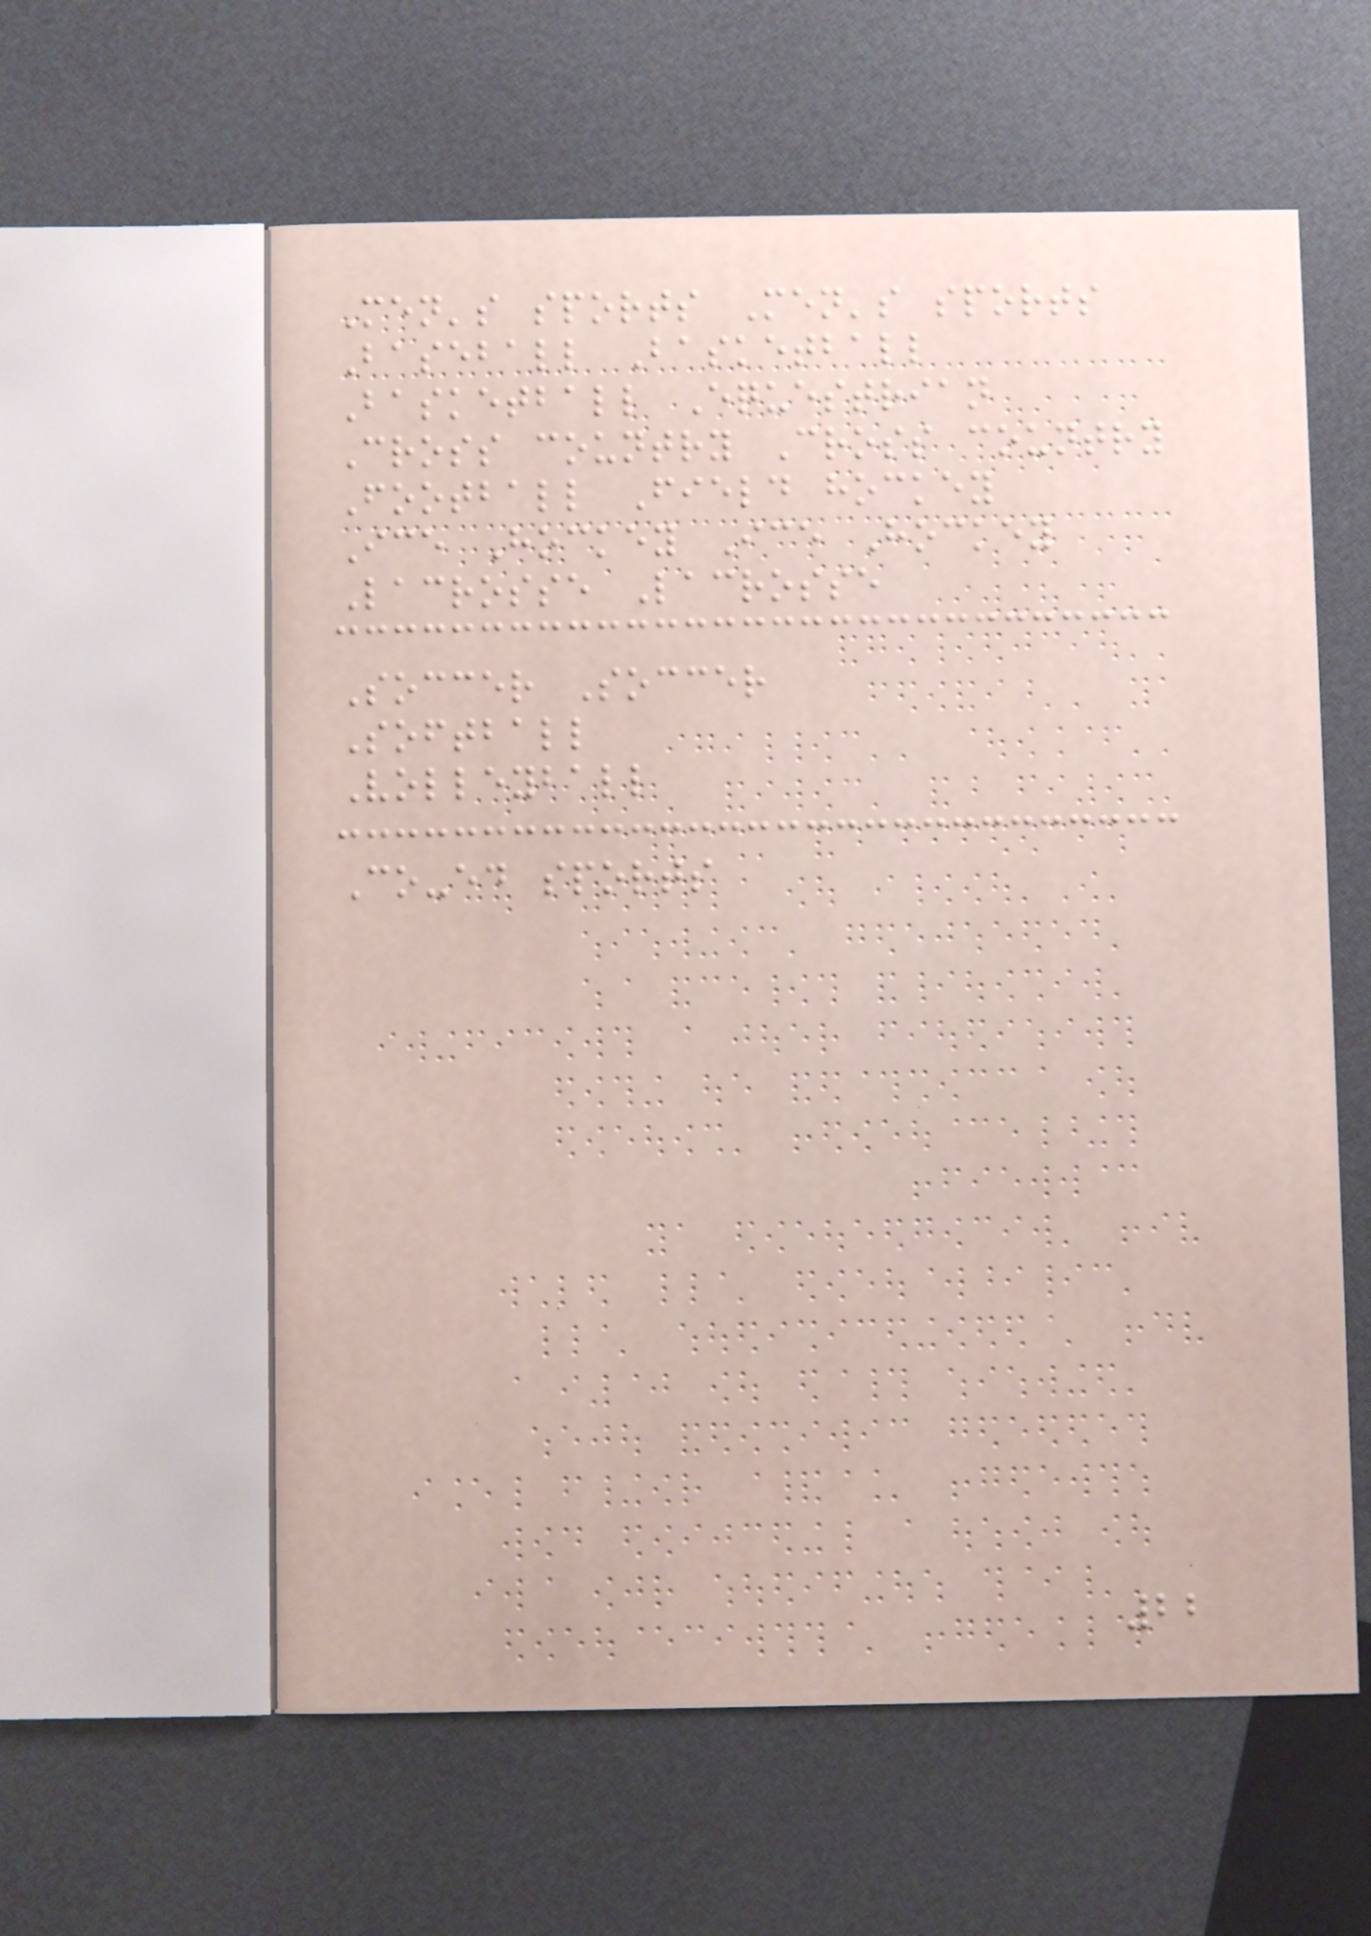Men's sports Men's sports
Baseball Basketball
Basketball Equestrian
Cross country Cross country
Football Field hockey
Ice Hockey Ice Hockey
Lacrosse Lacrosse
Soccer Soccer
Softball
Volleyball
Co-ed sports
22
